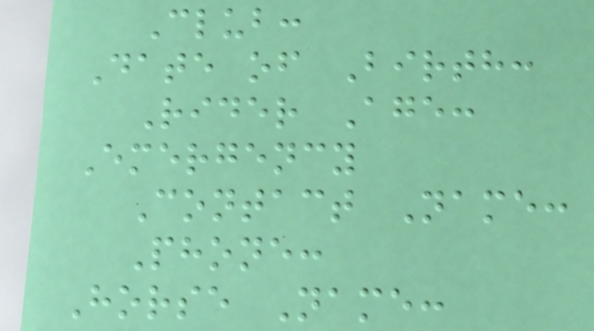Club:
Date of Birth:
Rider Age:
Emergency
Contact Name:
Phone:
Horse Name:
